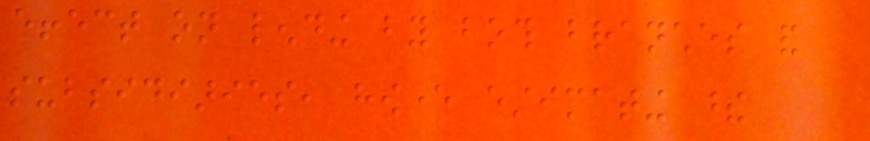effect on lending by both branches and
subsidiaries, however estimating these
